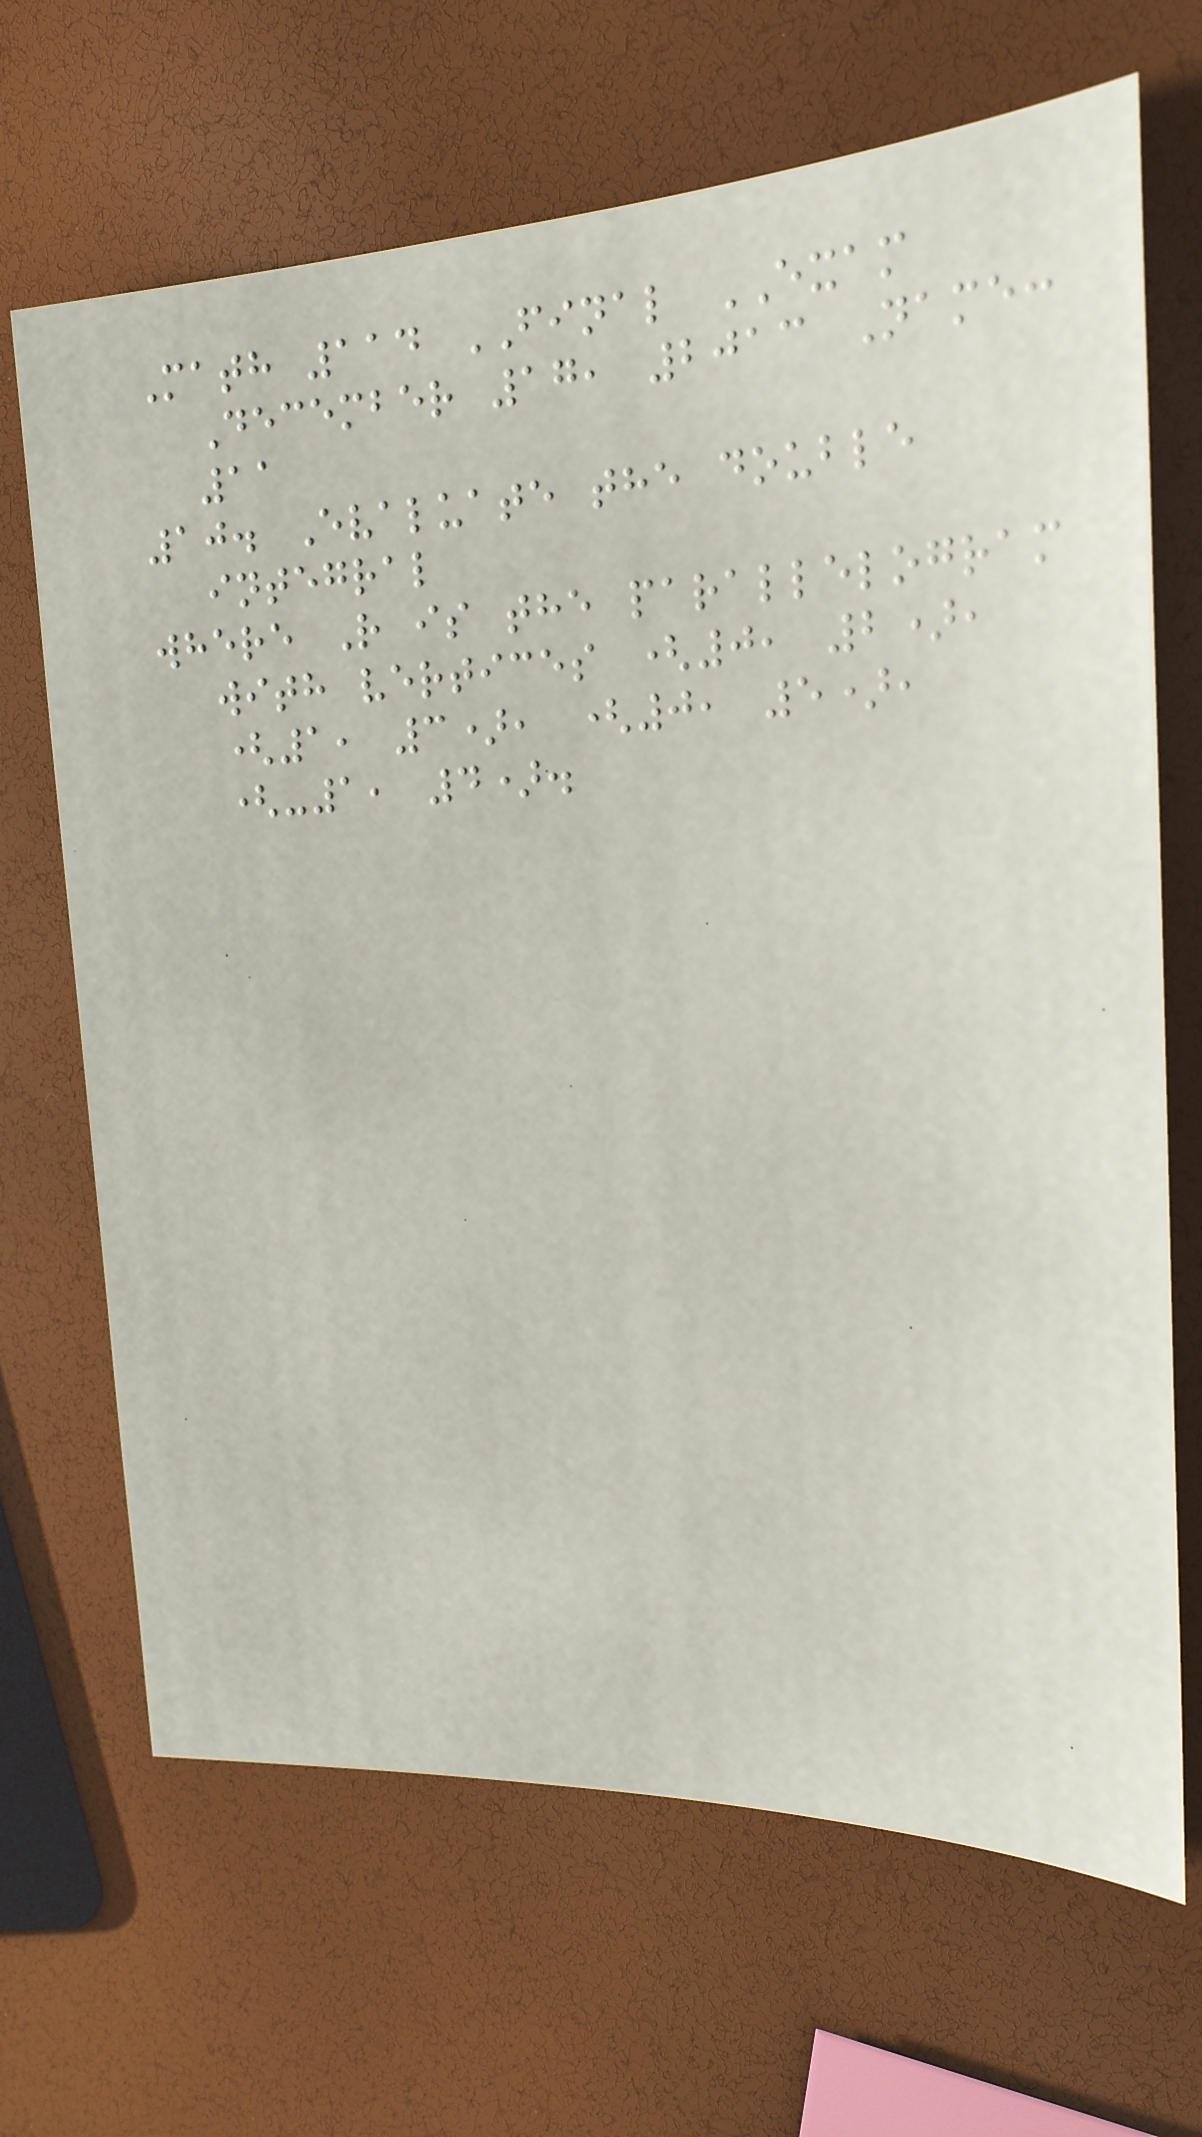Math 114 FINAL EXAM
December 17, 2013 Name:
11
10. Evaluate the double
integral
where R is the parallelogram
with vertices (0, 2),
(1, 3), (0, 5),
(-1, 4).
